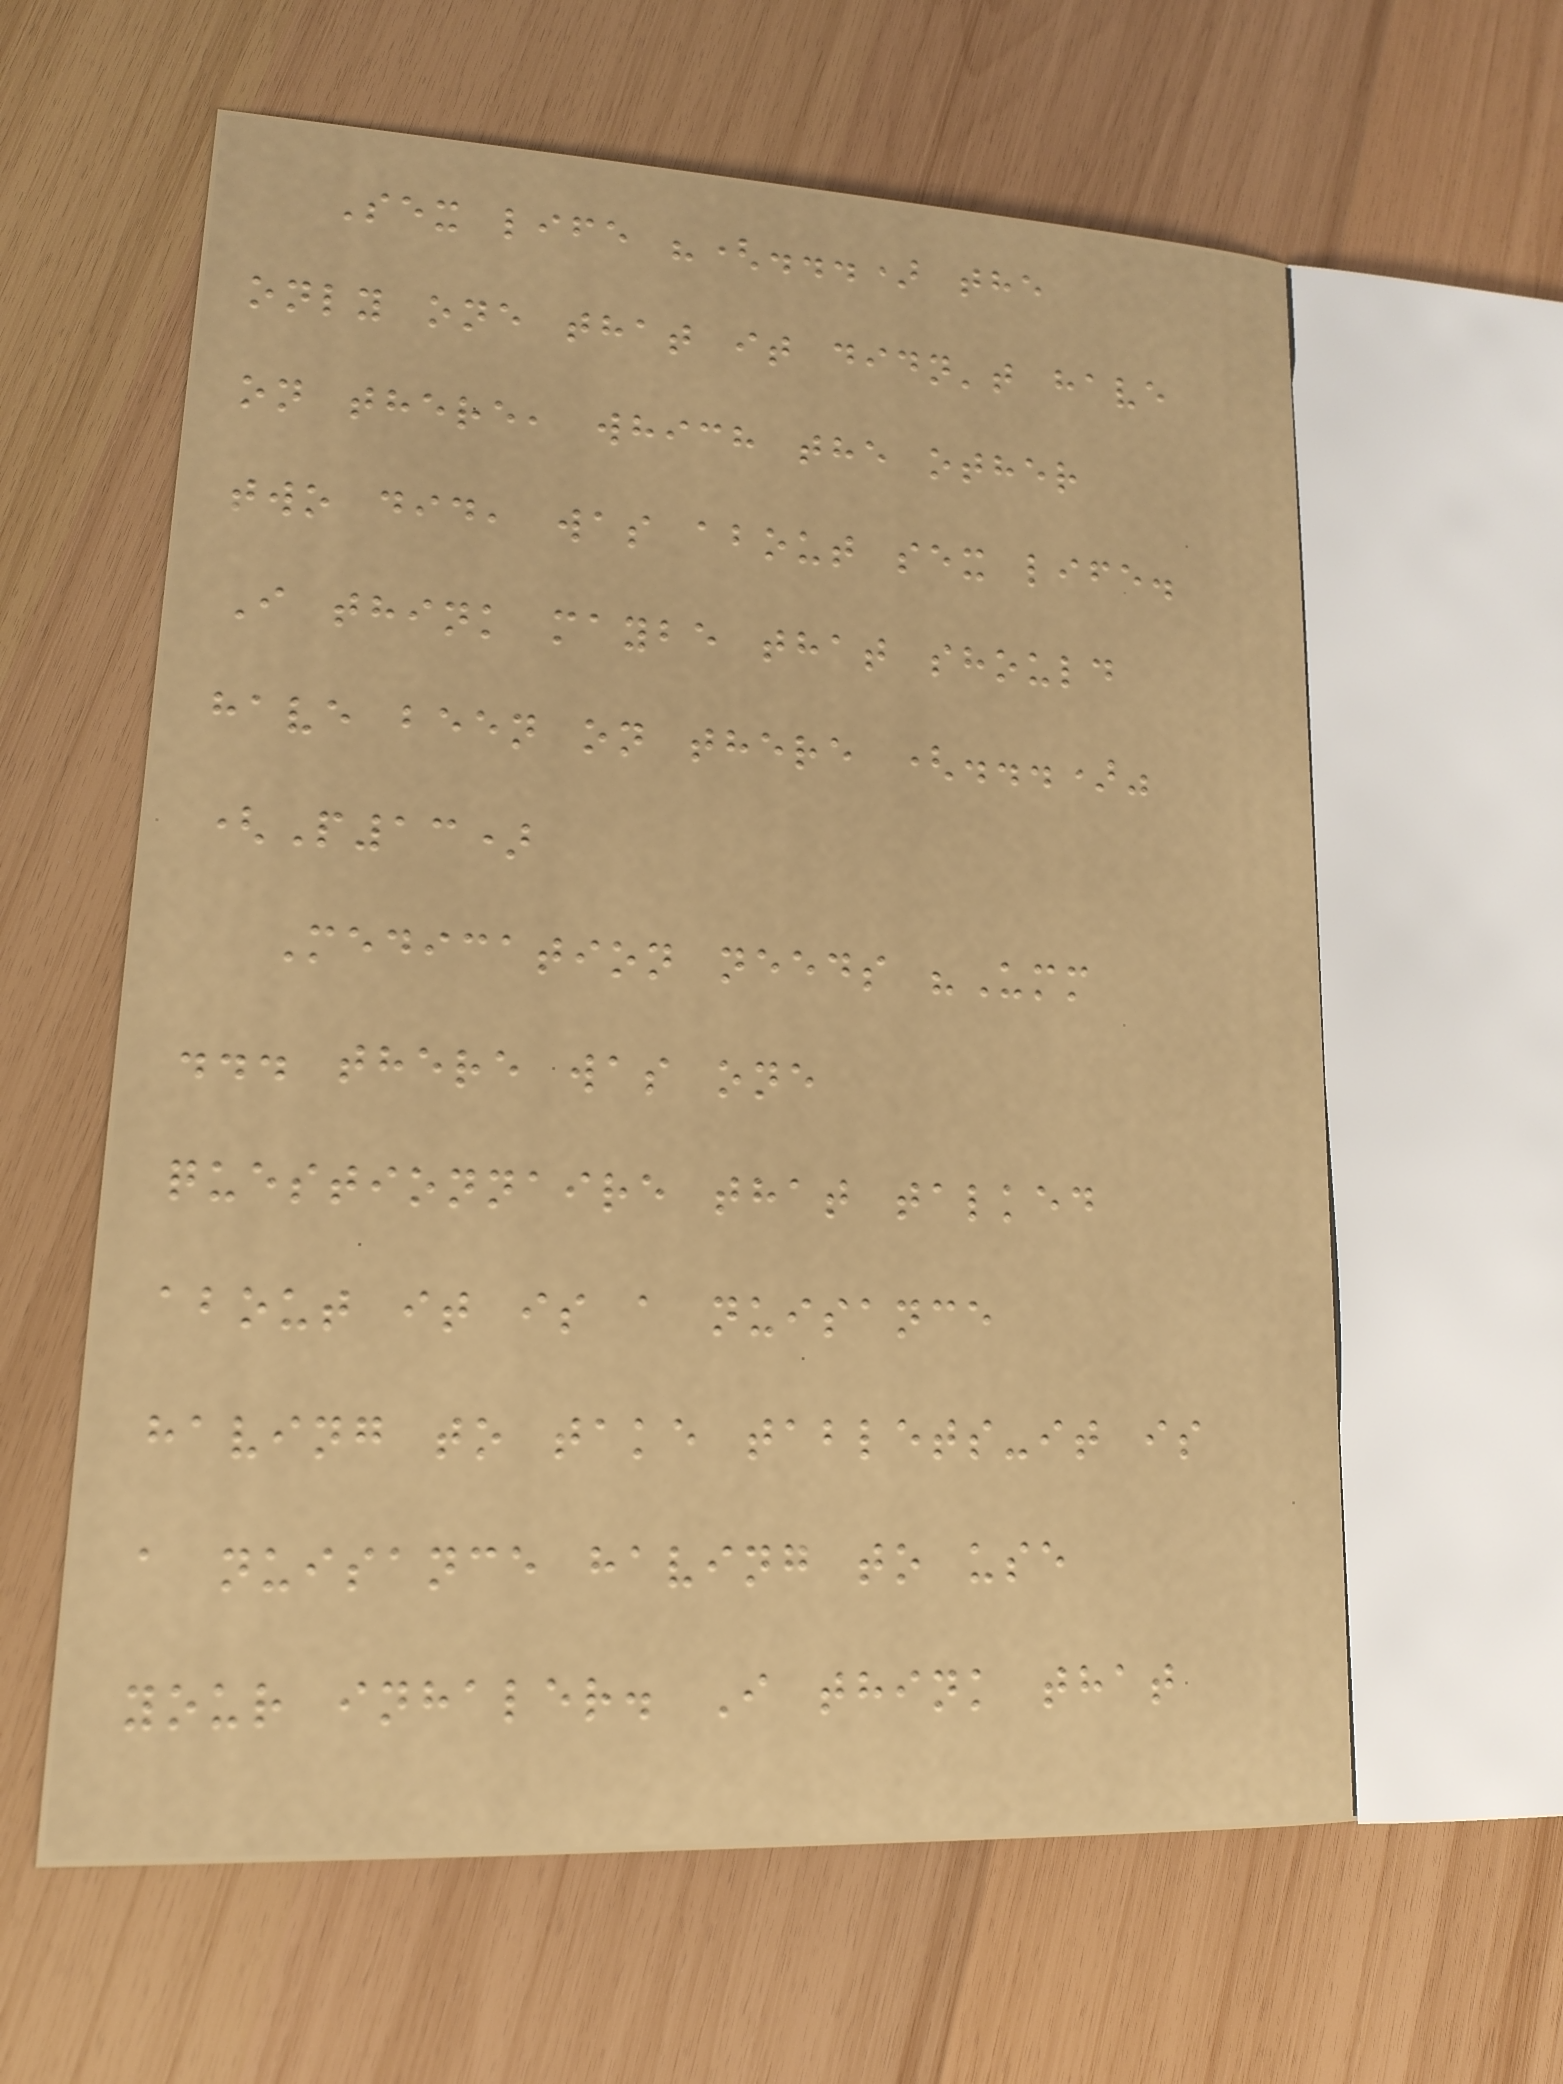Sex life "(...) the
only one that it didn't have
on there, which the other
two did, was about sex life.
I think maybe that should
have been on there (...)"
(P13)
Medication needs "Umm
... there was one
questionnaire that talked
about it is a nuisance
having to take tablets-it is
a nuisance having to use
your inhaler. I think that
